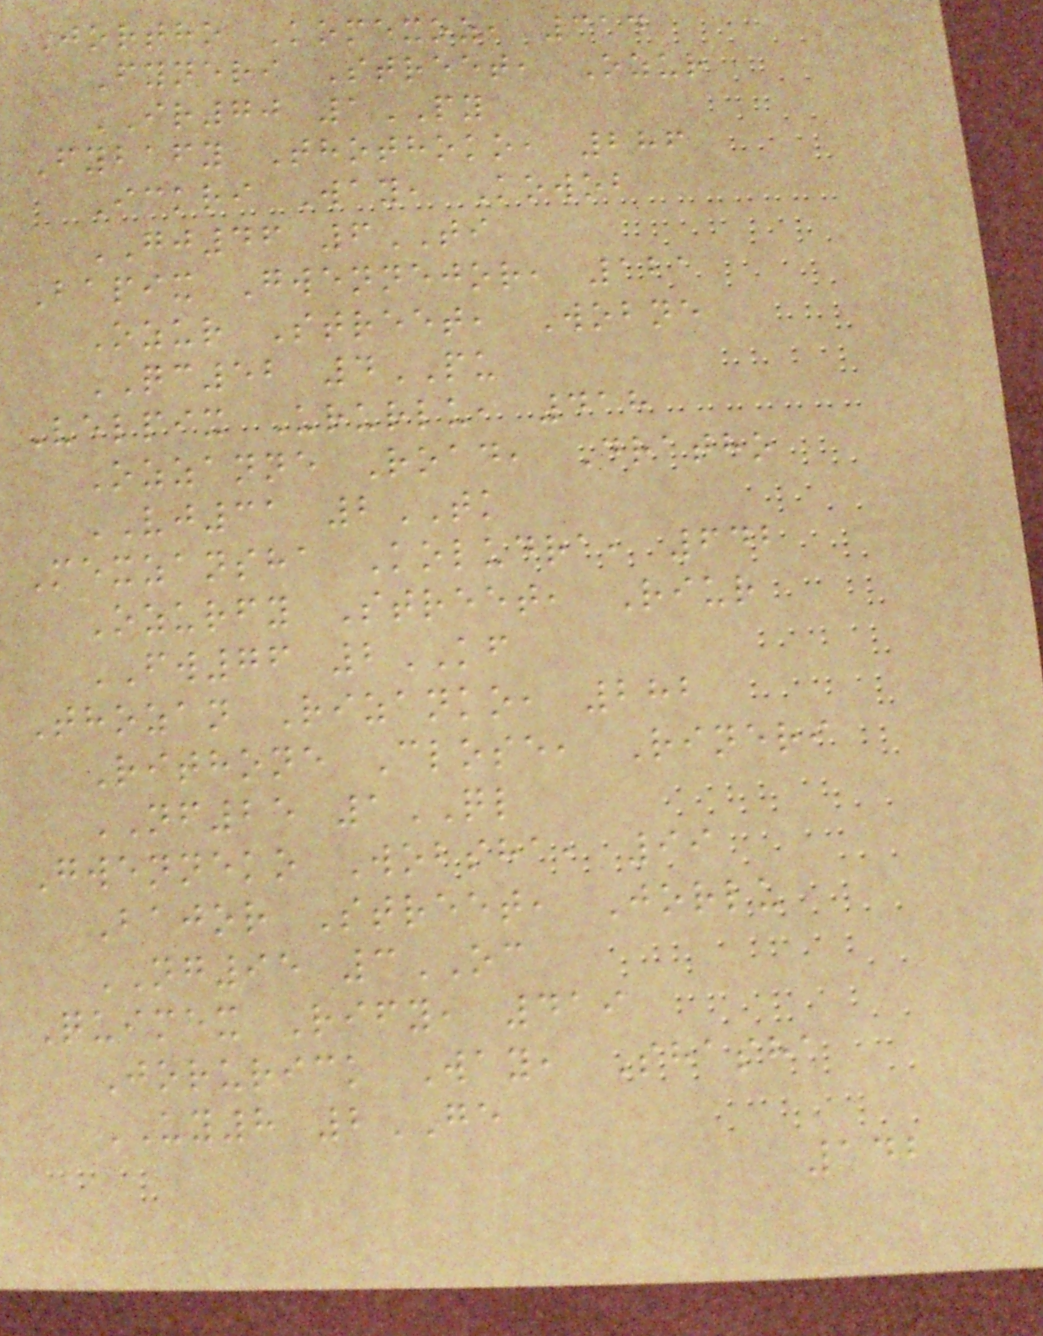Jortho Komexoz, 314
Fyneri Street, Ozur
IR70 1PY
Fybafy Thothoko, 286
Ickri Way, Kowob
GJ46 6TI
Bapix Gwennejor, 121
Ozur Street, Wobne
QC52 4PU
Velpix Ururlu, 418
Ozzanne Road, Dratho
VJ31 2TK
Mexzansha Koludra, 642
Ozurfy Street, Riur
FW76 2KF
Thozan Rizanko, 282
Rithone Close, Rineri
NF25 1QL
Gwenneko Wobsha, 99
Bajor Street, Jorlu
NG95 3OC
Quimex Rify, 419
Jorurick Way, Shasha
UY8 2GE
142
